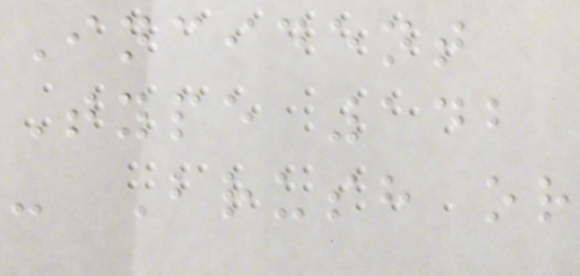Incident
Type 142
- Brush or
